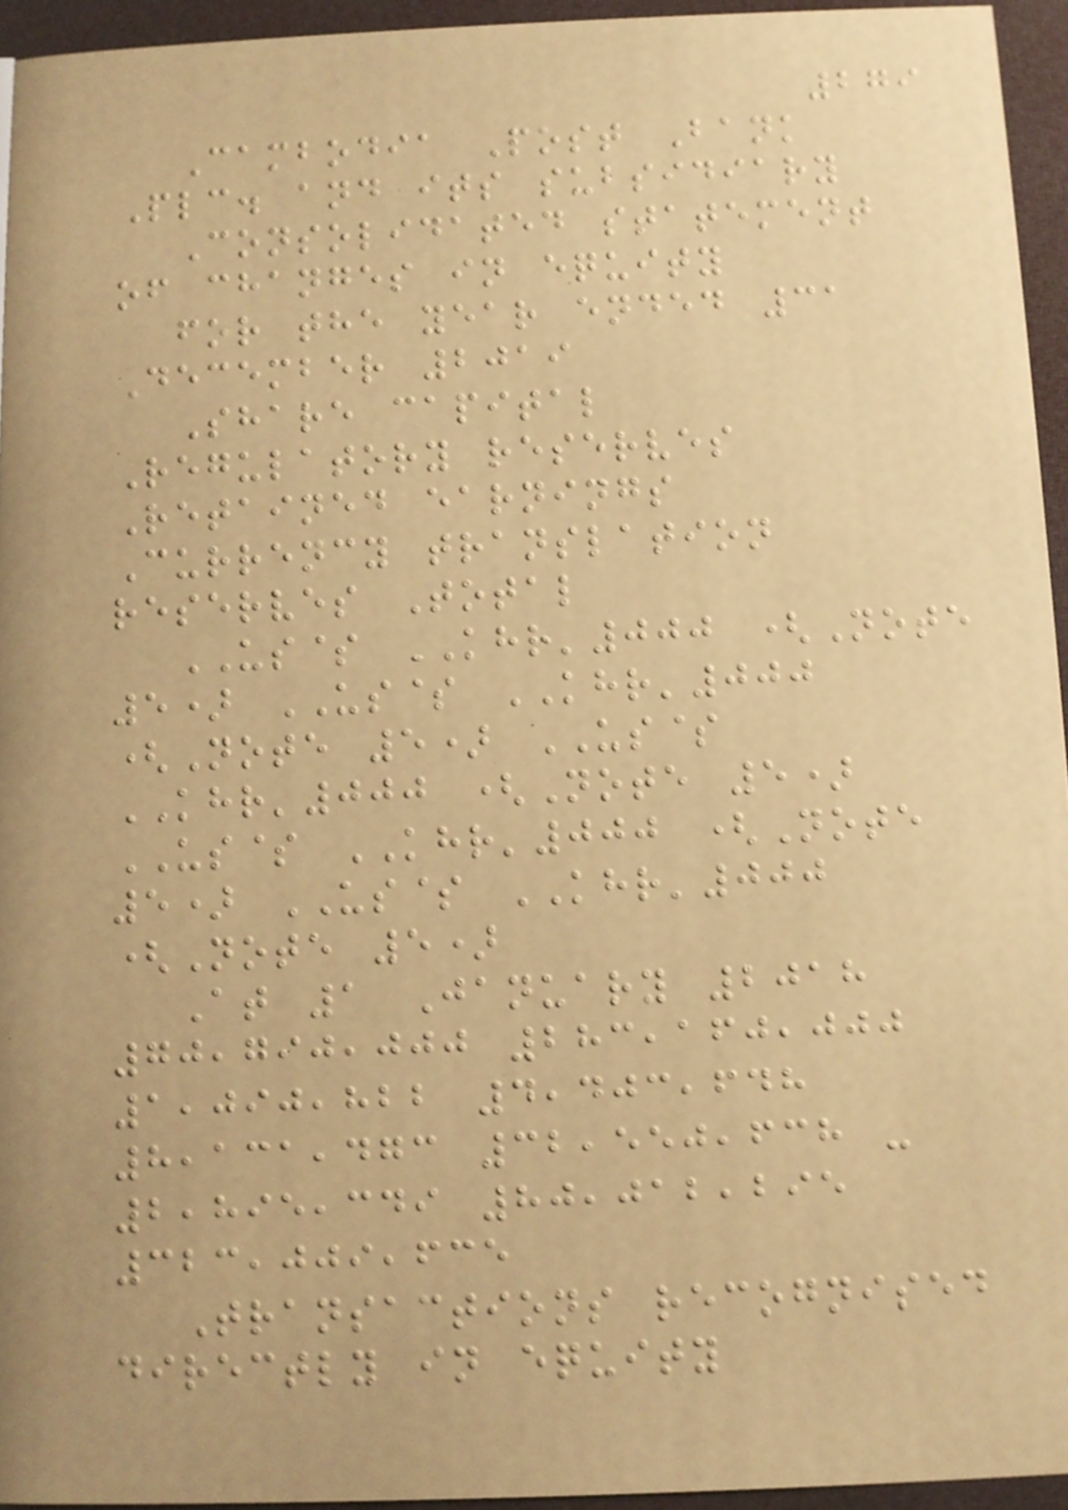279
Cambodia Post Bank
Plc. and its subsidiary
Consolidated statement
of changes in equity
for the year ended 31
December 2019
Share capital
Regulatory reserves
Retained earnings
Currency translation
reserves Total
US$ KHR'000 (Note
5) US$ KHR'000
(Note 5) US$
KHR'000 (Note 5)
US$ KHR'000 (Note
5) US$ KHR'000
(Note 5)
At 1 January 2018
70,790,000 283,160,000
1,090,822 4,403,648
8,131,473 32,550,638 -
2,895,349 80,012,295
323,009,635
Transactions recognised
directly in equity
